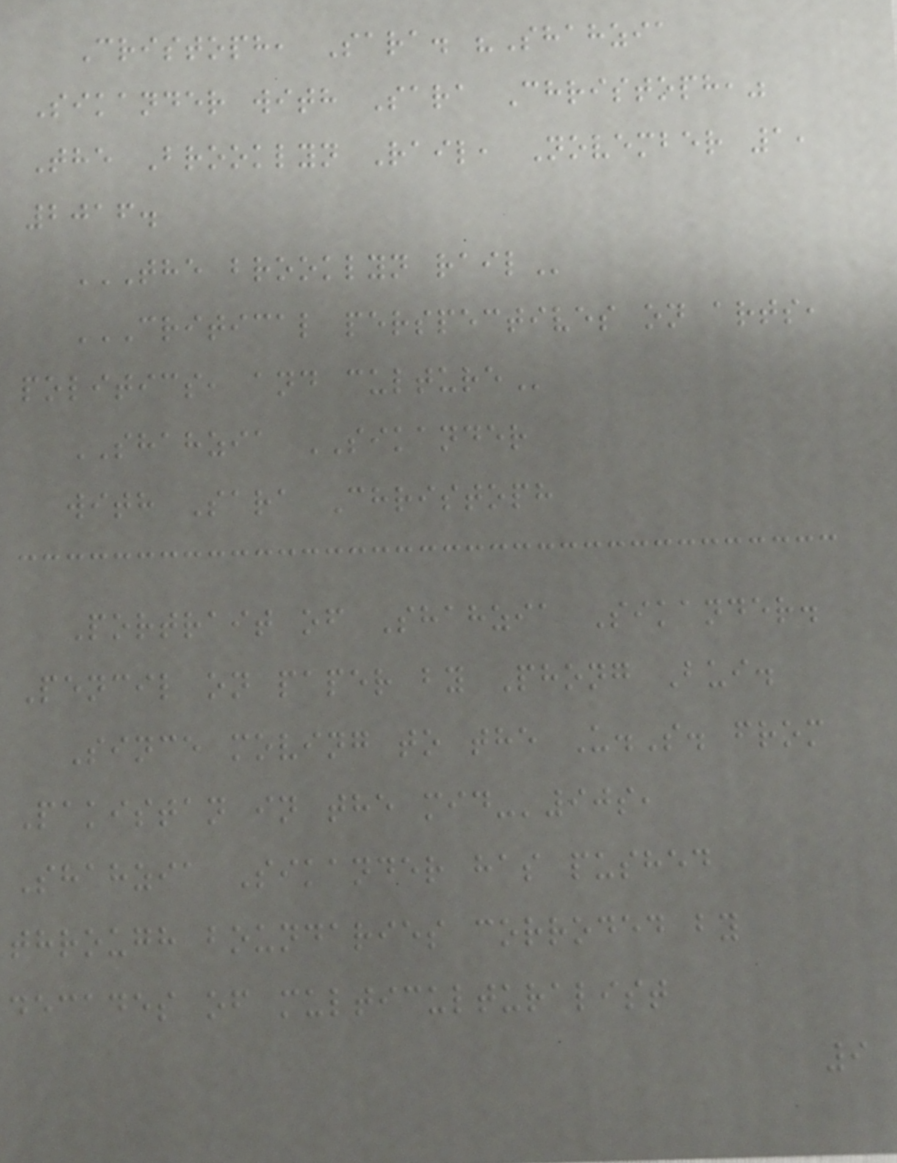Cristoph, Sara. "Shahzia
Sikander with Sara Christoph,"
The Brooklyn Rail, November 1,
2016.
THE BROOKLYN RAIL
CRITICAL PERSPECTIVES ON ARTS,
POLITICS, AND CULTURE
SHAHZIA SIKANDER
with Sara Christoph
Portrait of Shahzia Sikander.
Pencil on paper by Phong Bui.
Since moving to the U.S. from
Pakistan in the mid-'90s,
Shahzia Sikander has pushed
through boundaries corroded by
decades of multiculturalist
9
